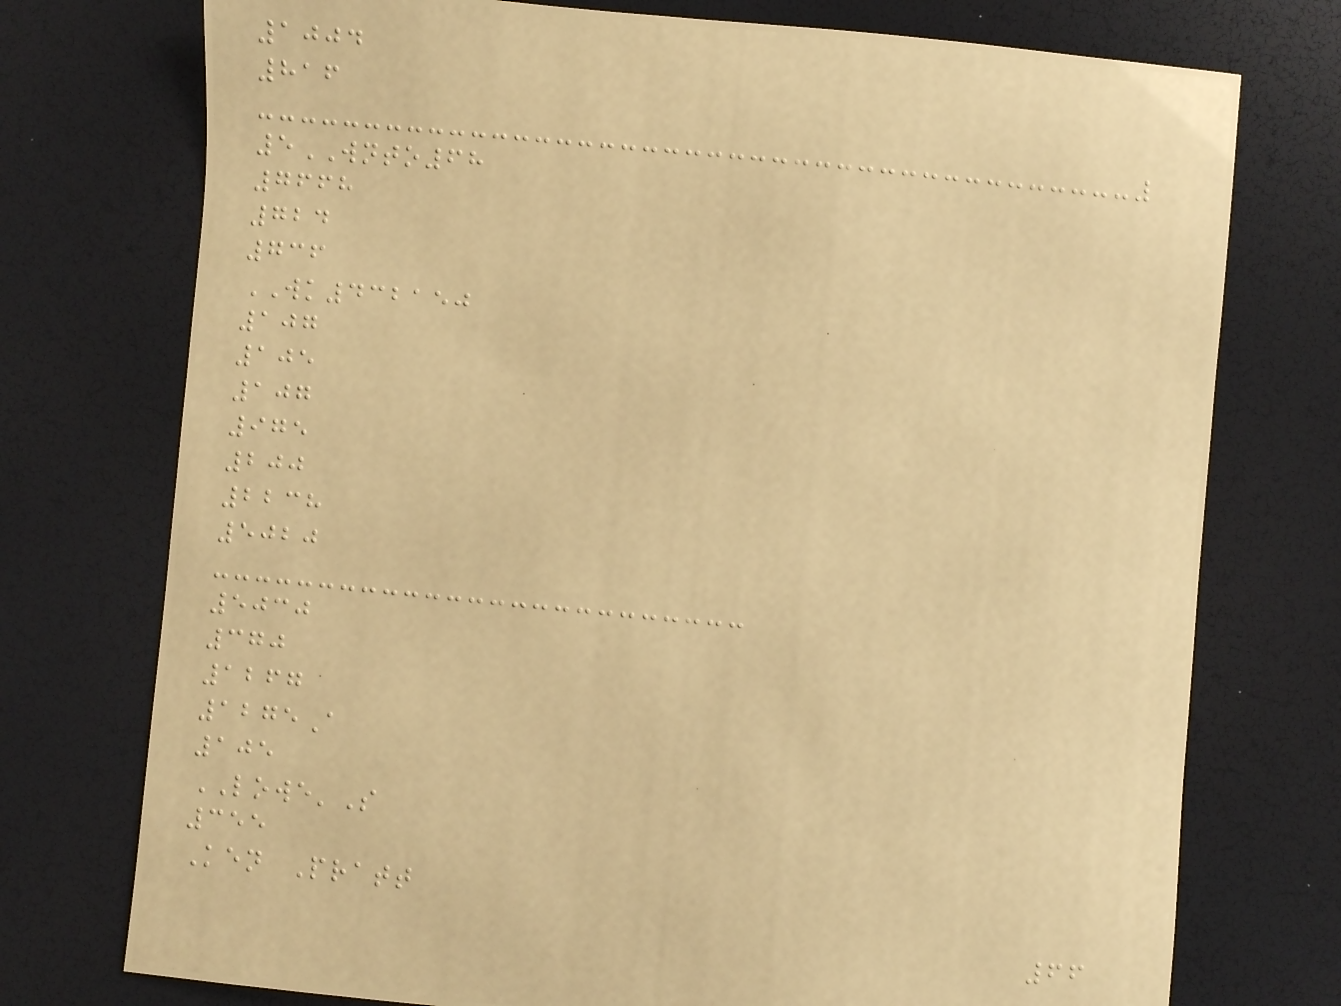1004
816
5WNTO68
7668
724
736
WK432150
107
105
107
975
200
2238
5020
5030
370
1267
1275A
105
LOWE'S
355
Ken Pratt
66
